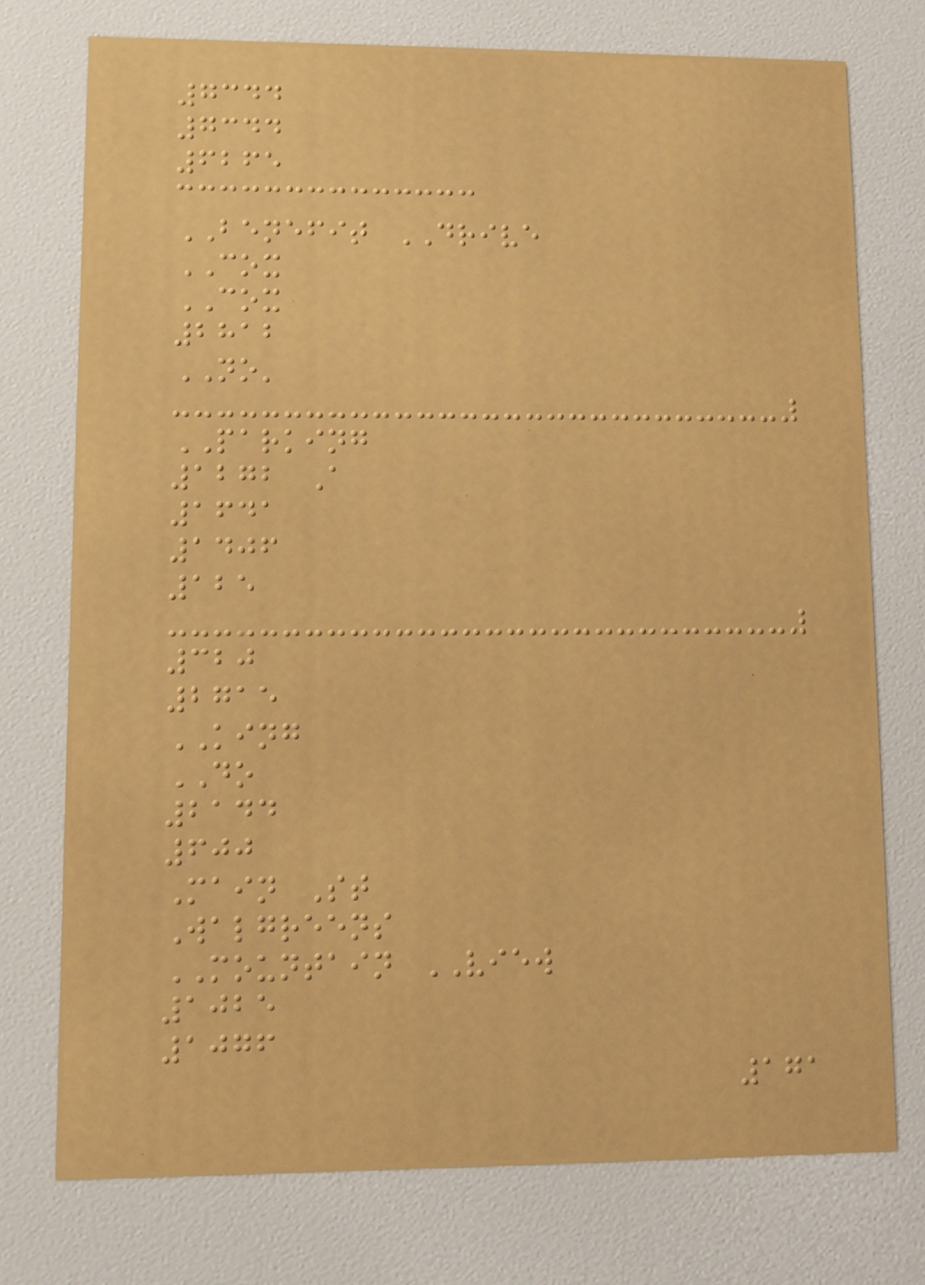7344
7344
6265
BENEFIT DRIVE
COX
COX
2812
NO'
PARKING
1272 A
1641
1406
125
320
2715
KING
DO
2144
600
Main St
Walgreens
MOUNTAIN VIEW
1025
1076
171
